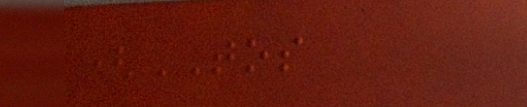(TOS
